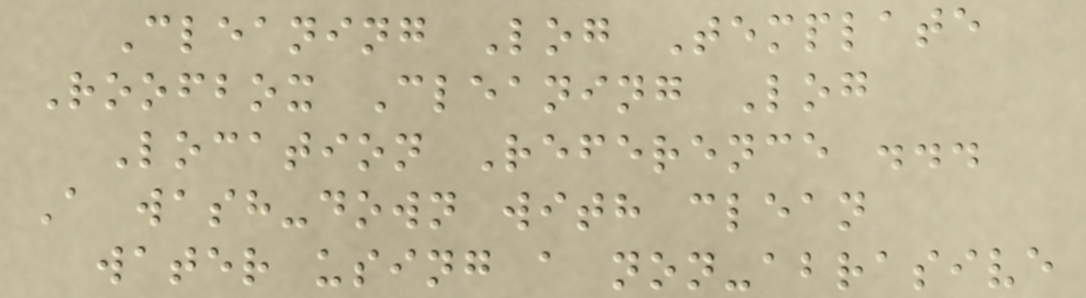Cleaning Log Template
Roofbox Cleaning Log
Location Reference ...
A wash-down with clean
water using a non-abrasive
